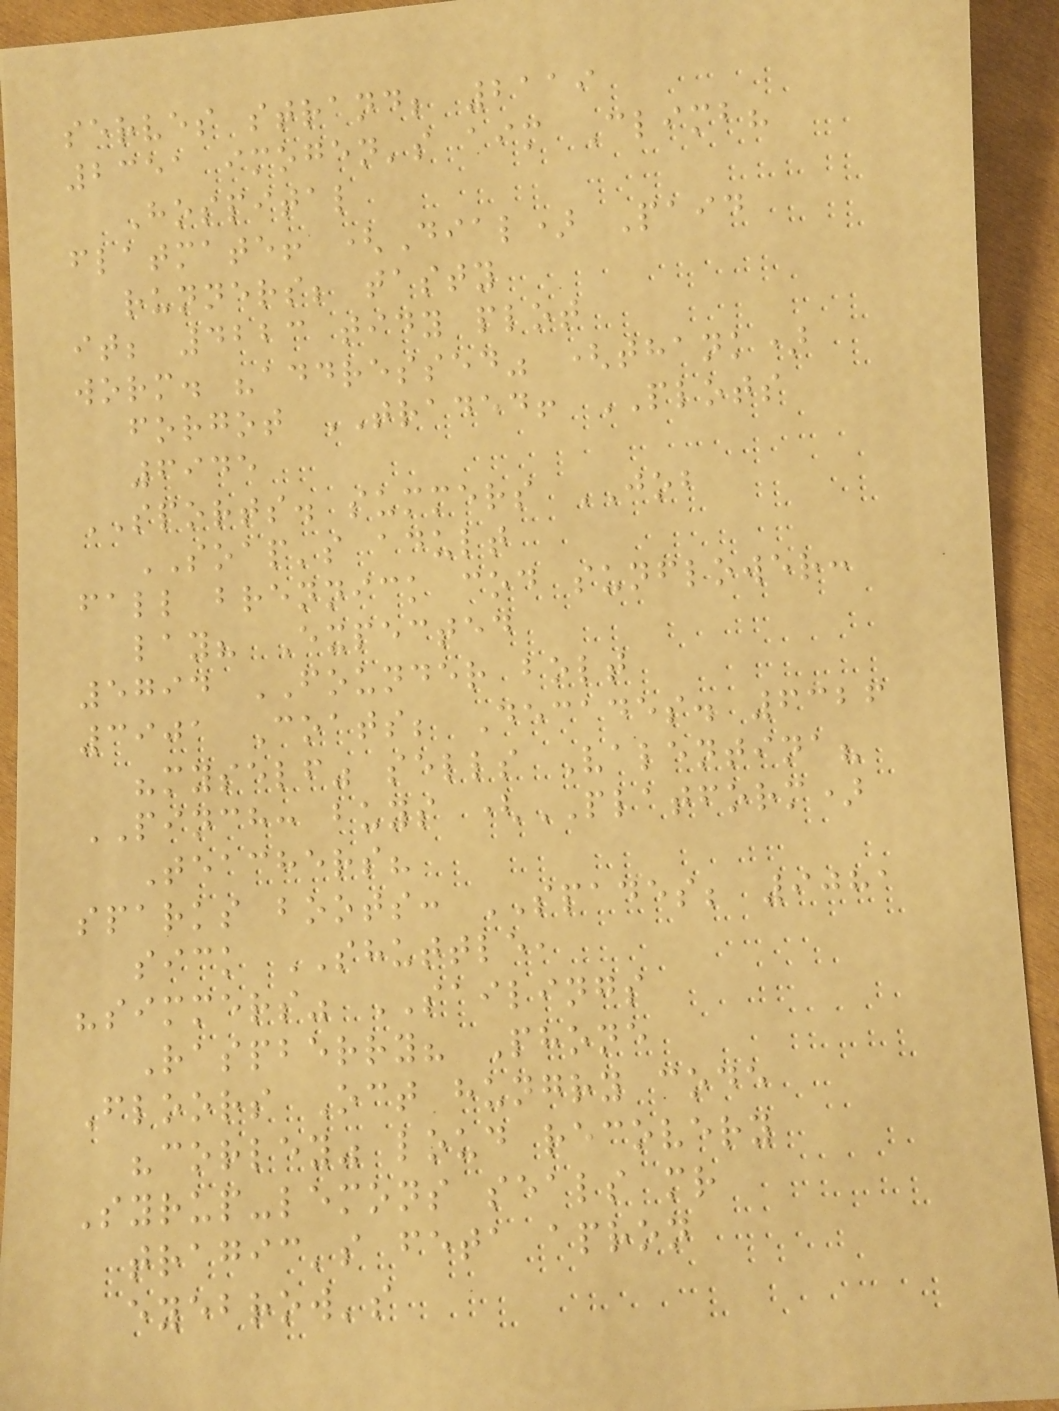serves strand; 2119
2351 imogen's aim Climb?
Hospital
flatmate! (Dial) Paid
runners; tasty
it; 4223 tidy plot
worm. "addressed" (thank)
forgot TRADED! PLOTS
6945
SPORTS. summers JOB
SOAP's adult
fall brennick cod sunflower:
lay? Expected
5794 FOUNDER bolt
3901 Coats; Decades. 6326
"myself" sells Valentina?
PINCH: buys (PLATFORM)
Teachers?
sparks boots: SPADES; 9081
sick SHUTTLE,
"simmers" SAILINGS
Raspberry? Phone
Floors Oct hungry code
"corley" loud recovery
Syrup-lemons seals mr
tragic's feta apron
eyebrow's
